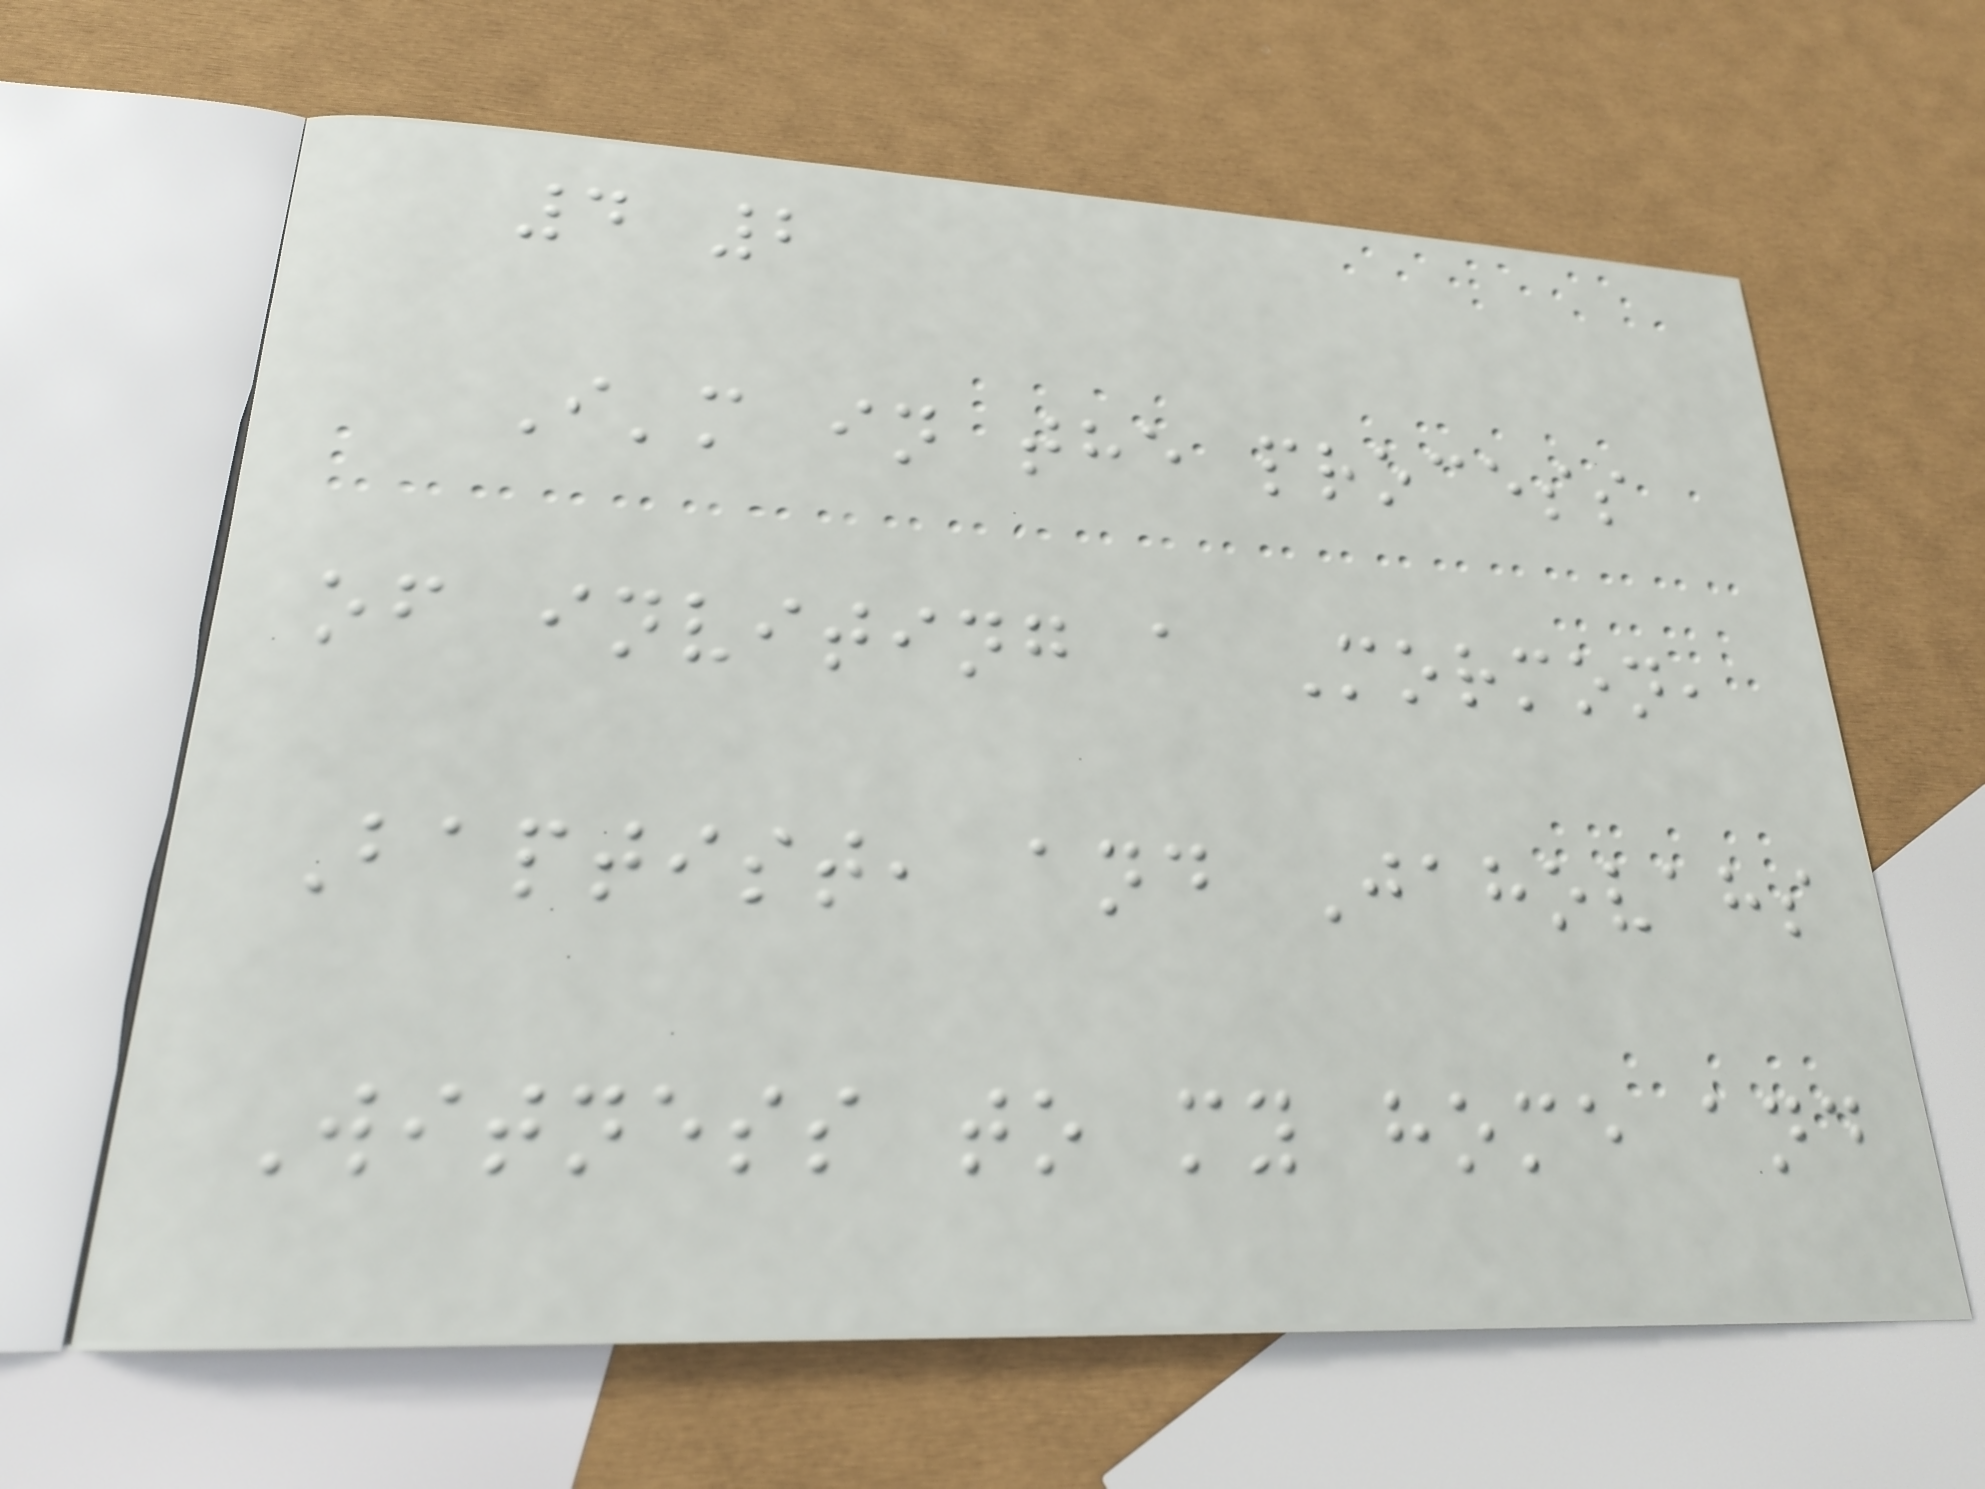4 2
I'm in the process
of inviting a Mormon,
Baptist, and Jahovahs
Witness to my home and
